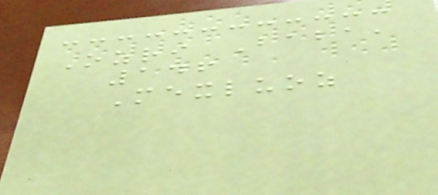Ozri Baba,
146
Mexluoz
